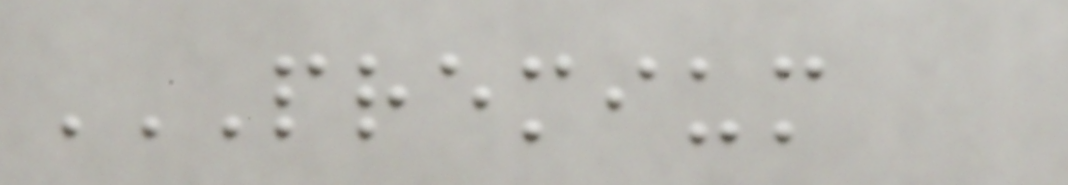PREMIUM
